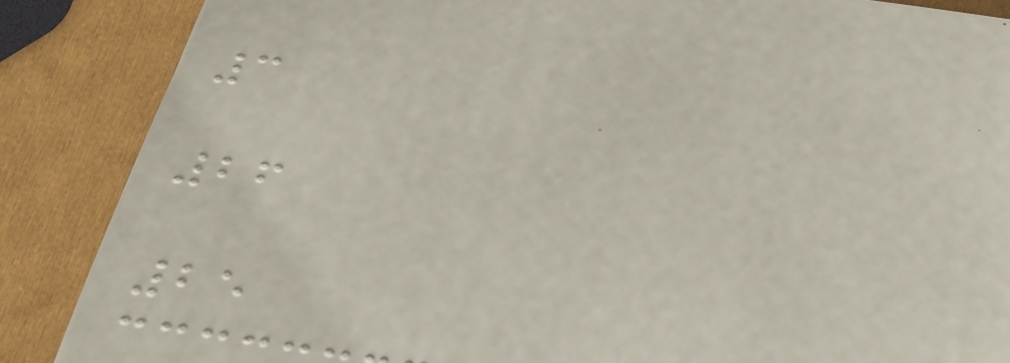3
26
25
